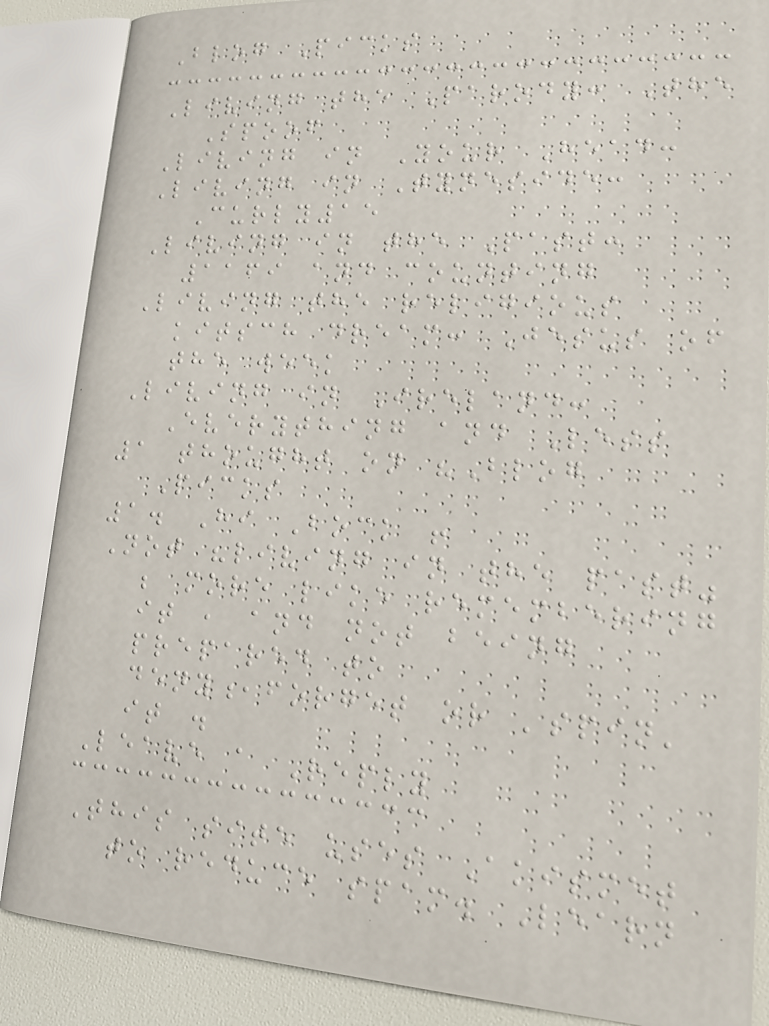Blog Picks
Living the Parody: The
Spoof
Living in Your Head:
Living in Tyneside:
Curly15
Living in the Past:
1169 and counting
Living the religious
kitsch dream: Jesus of
the week
Living in Ireland:
Everything and Less
1 thought on "Blog
Picks
1. Hi Bock !
Not "living in the past"
; more like remembering
it , and not being
prepared to
deny,forget or 'spin'
it .
Leave a Reply
This site uses Akismet
to reduce spam. Learn
